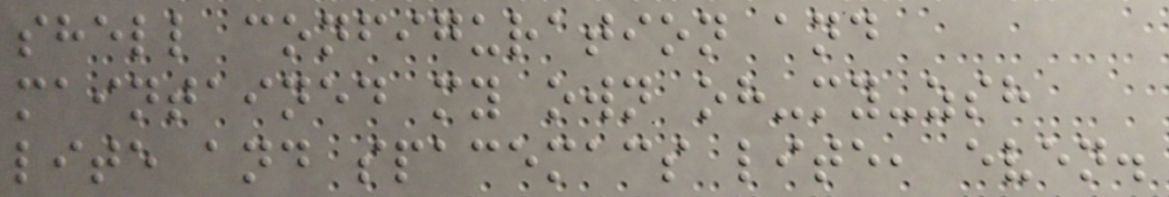shell configuration and
maintained my own oh-my-zsh
lite and spacemacs lite, even.
